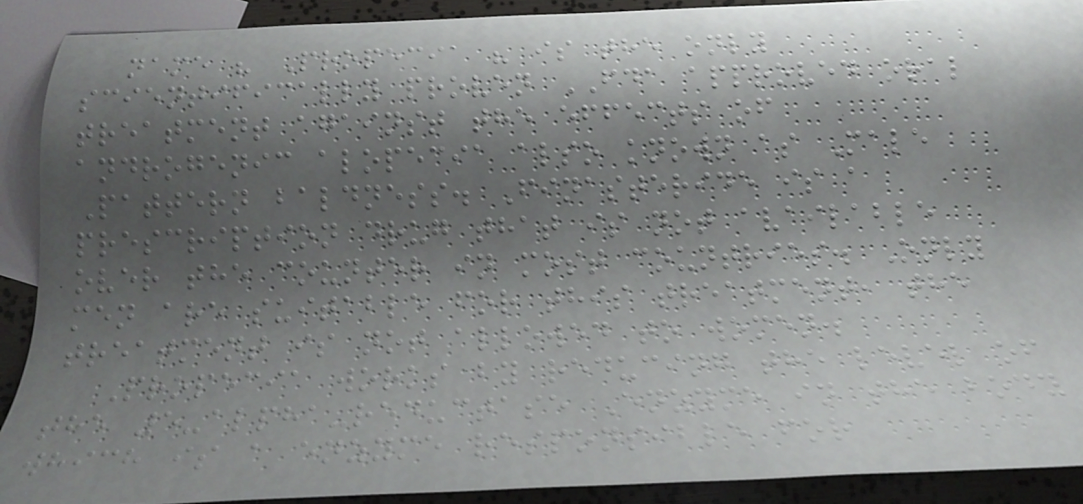name " Propecia " is the only
scientifically proven FDA approved oral
treatment against the effects of
androgenic alopecia also known as Male
Pattern baldness. Finasteride is a
prescription drug that is not available
over the counter in most countries. Only
men are suitable for this treatment, the
treatment is not allowed to women.
Propecia works by reducing the level of
the 5-alpha-reductase Enzyme in the body
which is a enzyme responsible for
